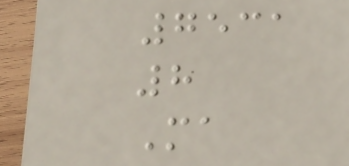7531
8
Ma
